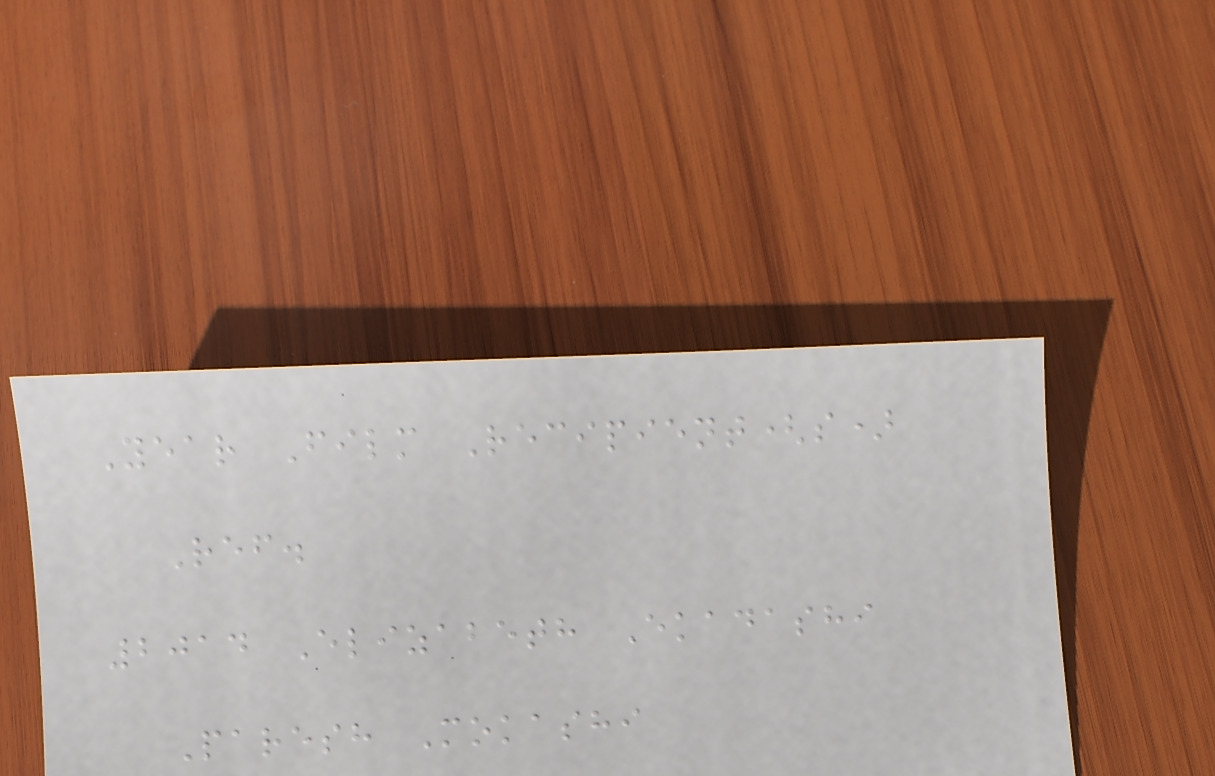Year Film Recipient(s)
Ref.
2014 Elizabeth Ekadashi
Paresh Mokashi
